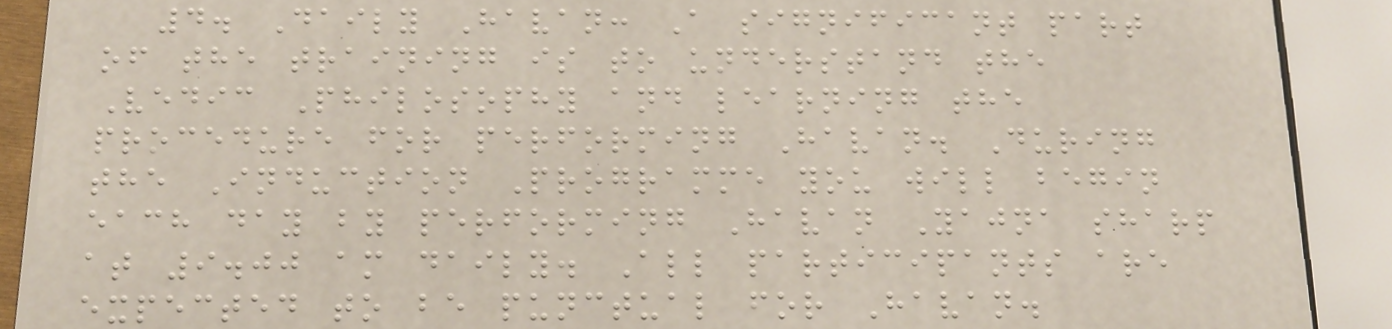4. Daily Havan: A significant part
of the training is to understand the
Vedic Philosophy and learning the
procedure for performing Havan. During
the Induction Programme you will begin
each day by performing Havan Yajna sharp
at 9.00 am daily. All participants are
expected to be punctual for Havan.
